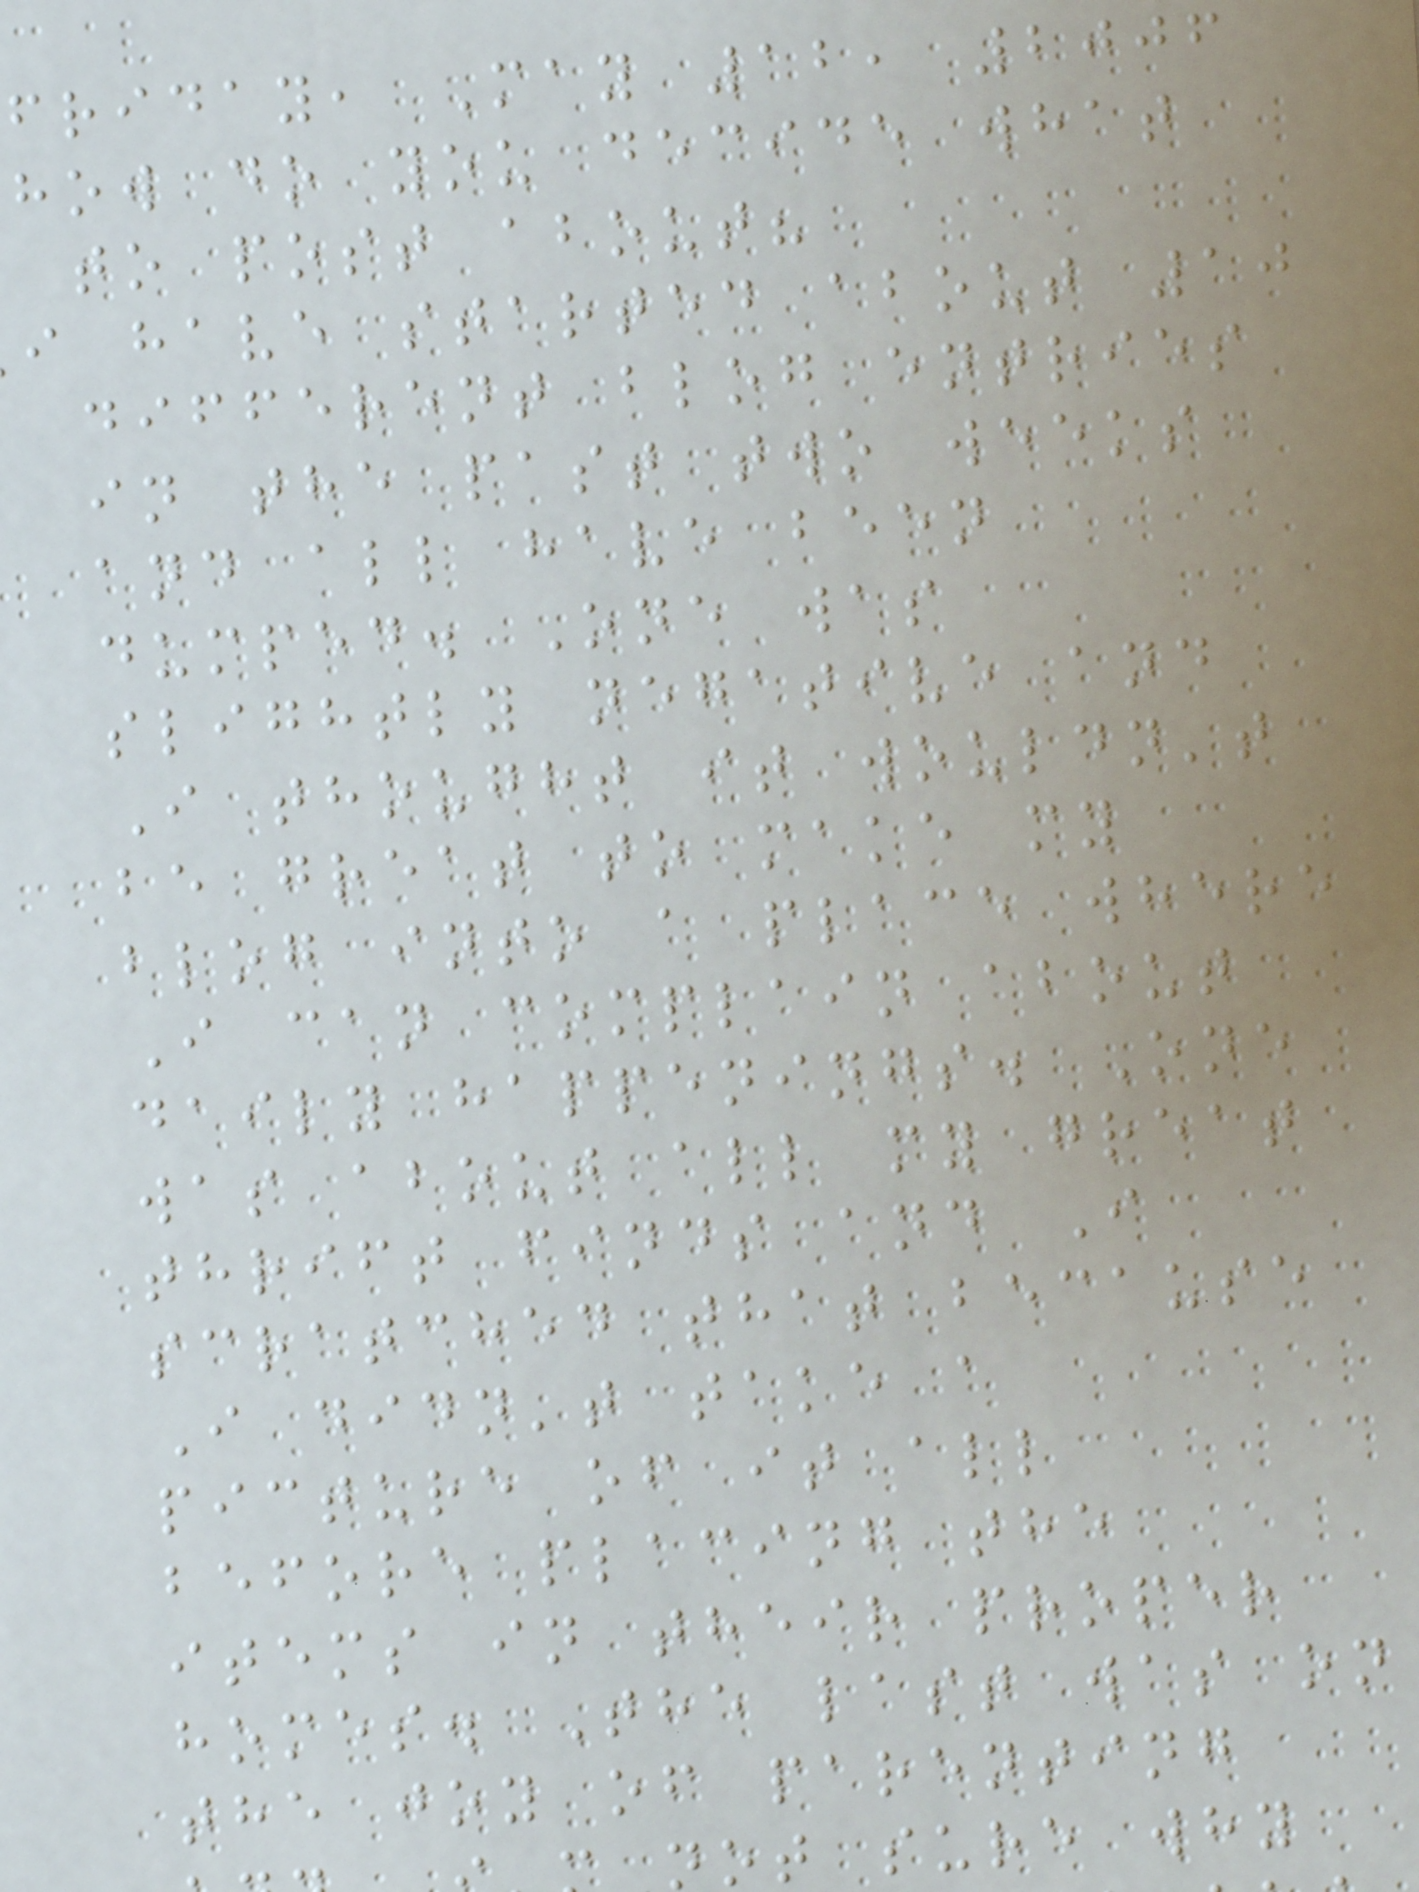friday, May 12, 2006
how do you decide what
to post about?
i have started about 10
different blog entries
in the past two weeks
and all have been
dumped. One was
slightly negative and
I thought it wouldn't
be great to make my
blog into a place where
I can complain about
daily happenings. One
was about all my great
thrift finds and I
scratched that because
I didn't take a
picture of it all
before placing the
items in their proper
homes. The last was on
the joy of parenting
not sure why
